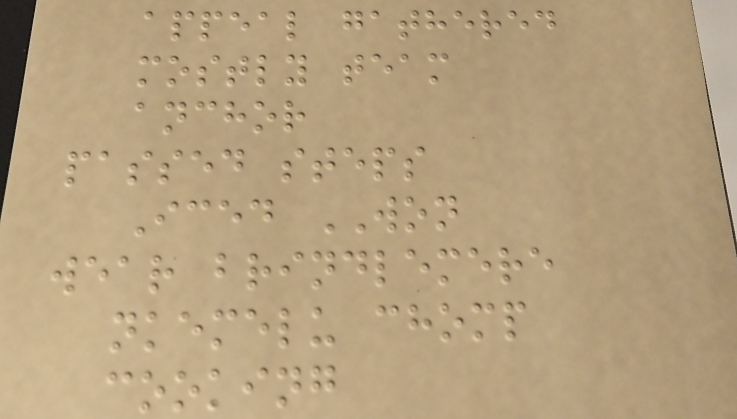appeal gathered
mostly team
anchor
passed steps
Iced WON
wear brindlemere
nkemelu chomp
cooking
